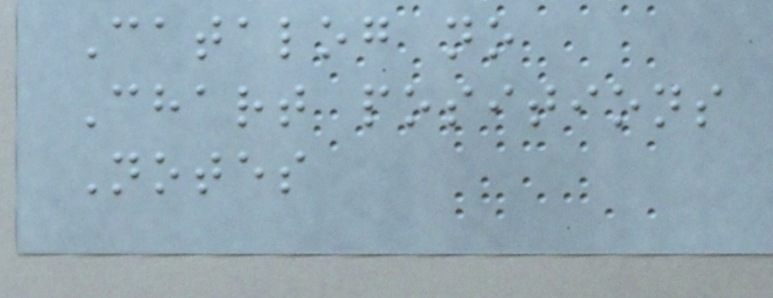Catalog no
Chart positions
Notes
